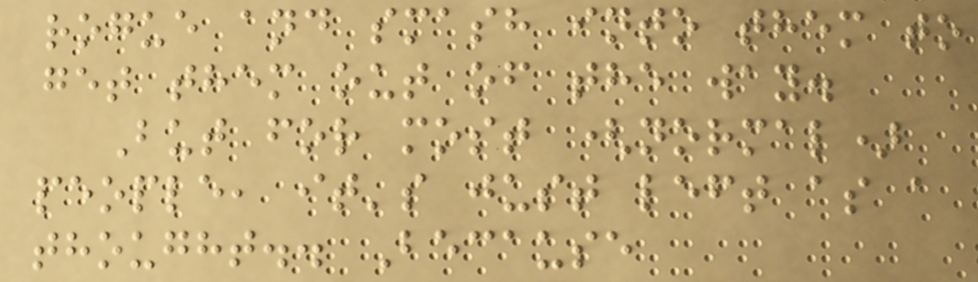rogue and smash into them to
get them out of the way.
But for most (normal)
people, it's just left as a
thought.. Because
